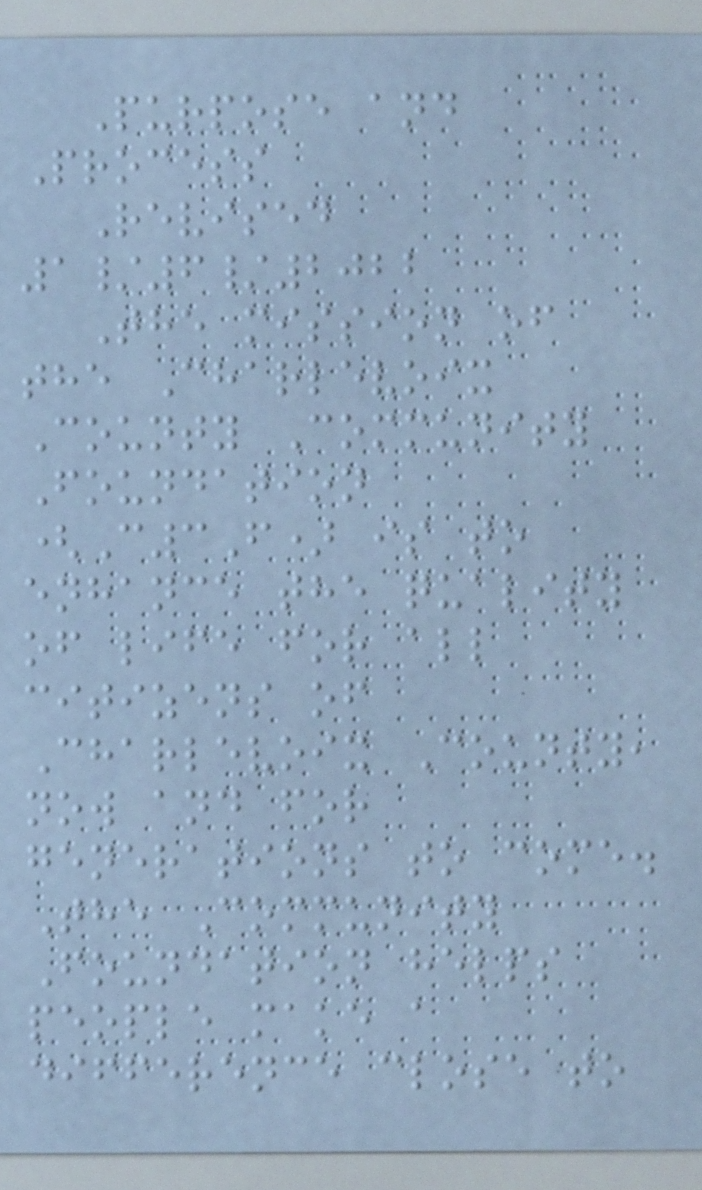Purpose and
Process
Revised
1/6/2022
The mission of
the Charlevoix
County Community
Foundation
(C3F) is to
enhance the quality
of life for all
citizens of
Charlevoix County,
now and for
generations to come.
The Community
Foundation helps
people make a
difference close to
